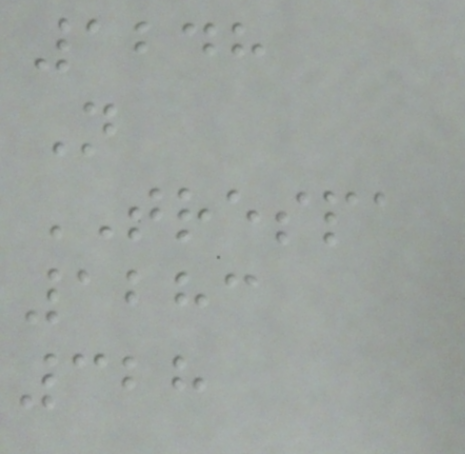1248
N
TRESPA
1283
328
